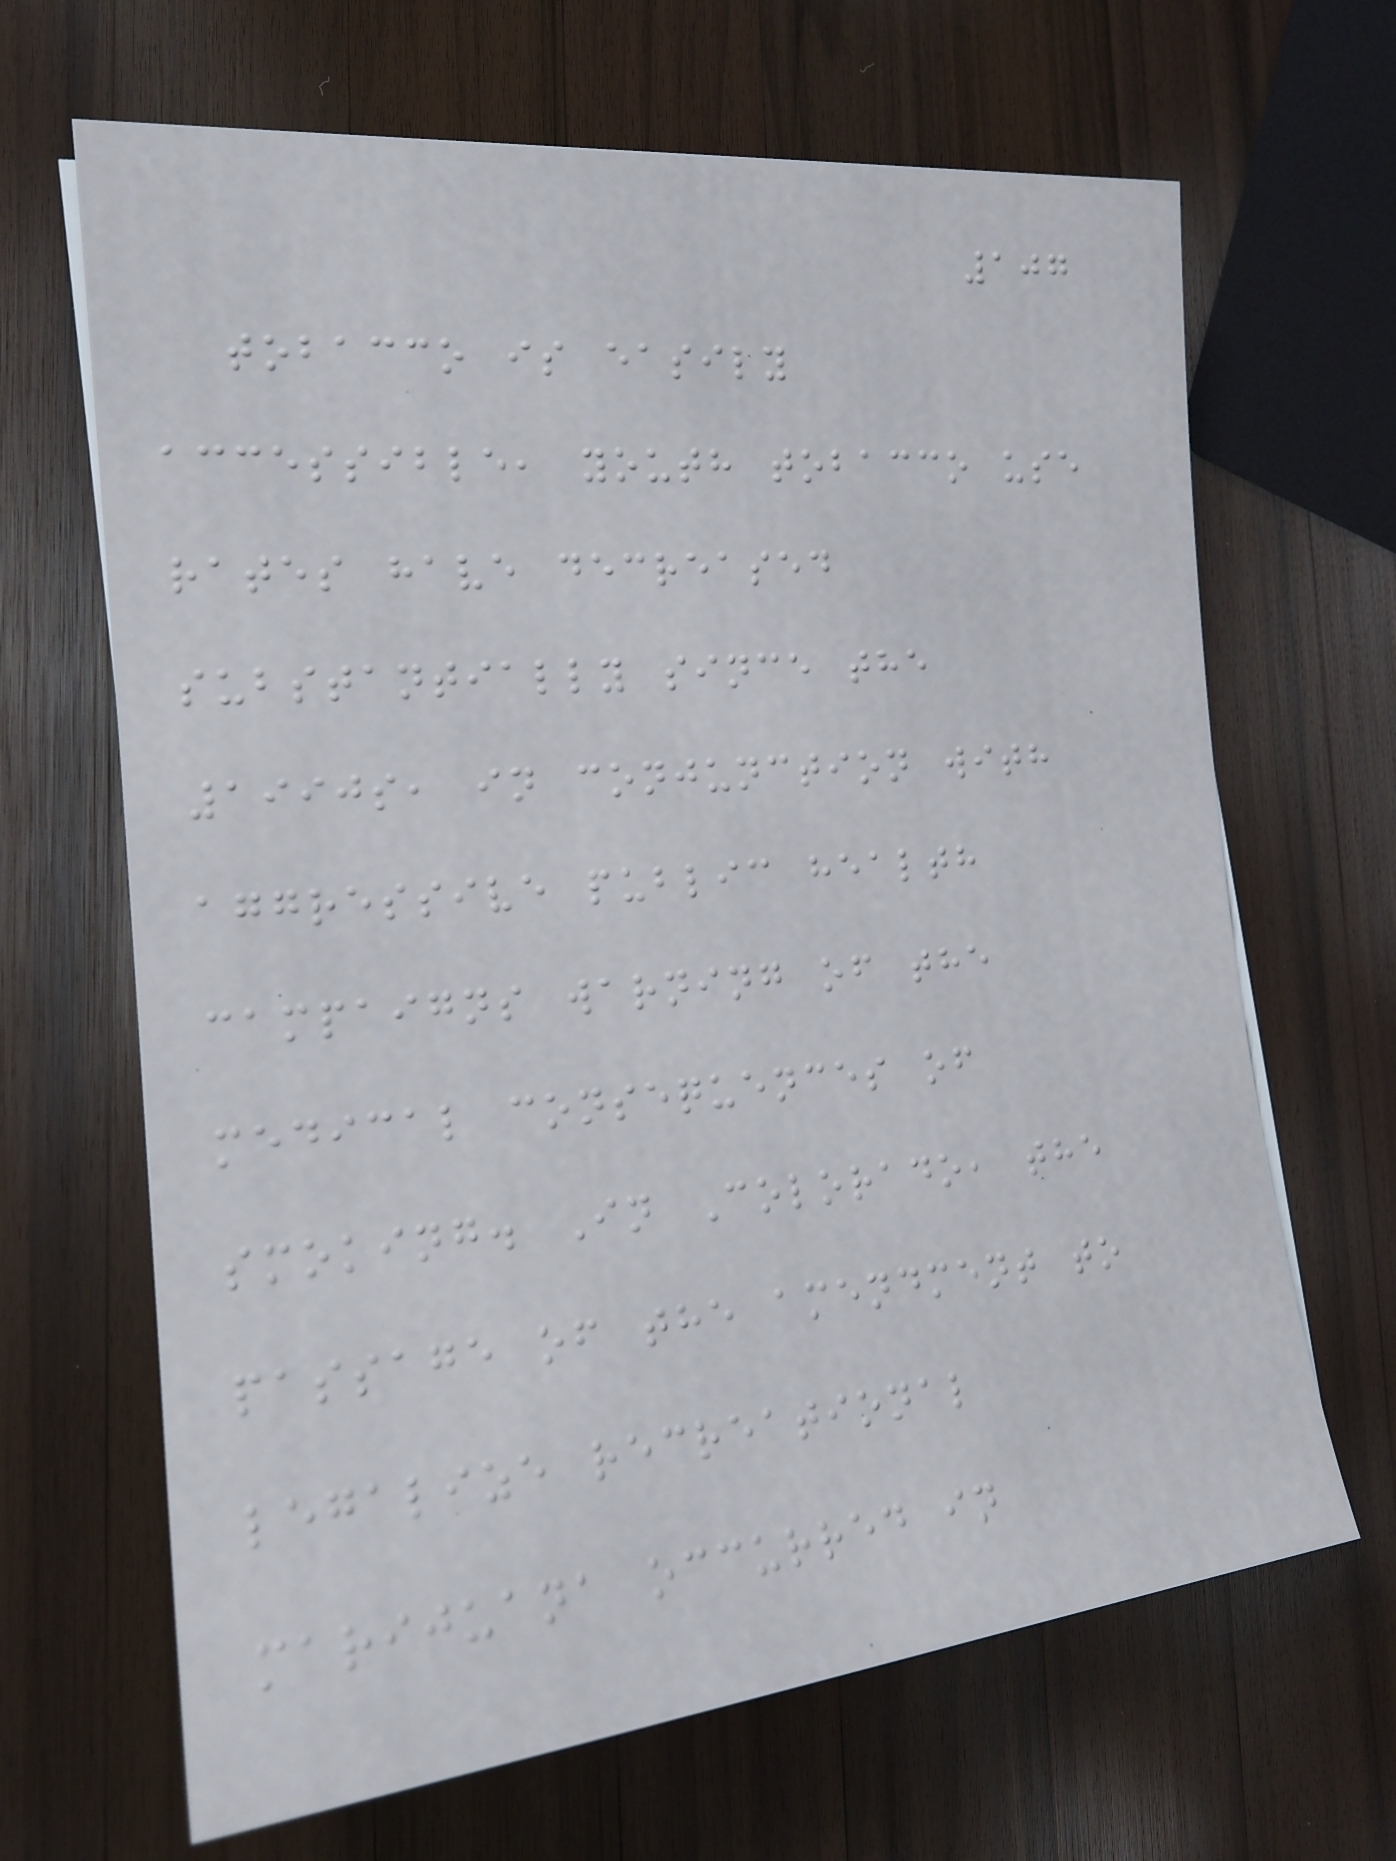107
tobacco is easily
accessible, youth tobacco use
rates have decreased
substantially since the
1990s, in conjunction with
aggressive public health
campaigns warning of the
medical consequences of
smoking. In Colorado, the
passage of the amendment to
legalize recreational
marijuana occurred in
